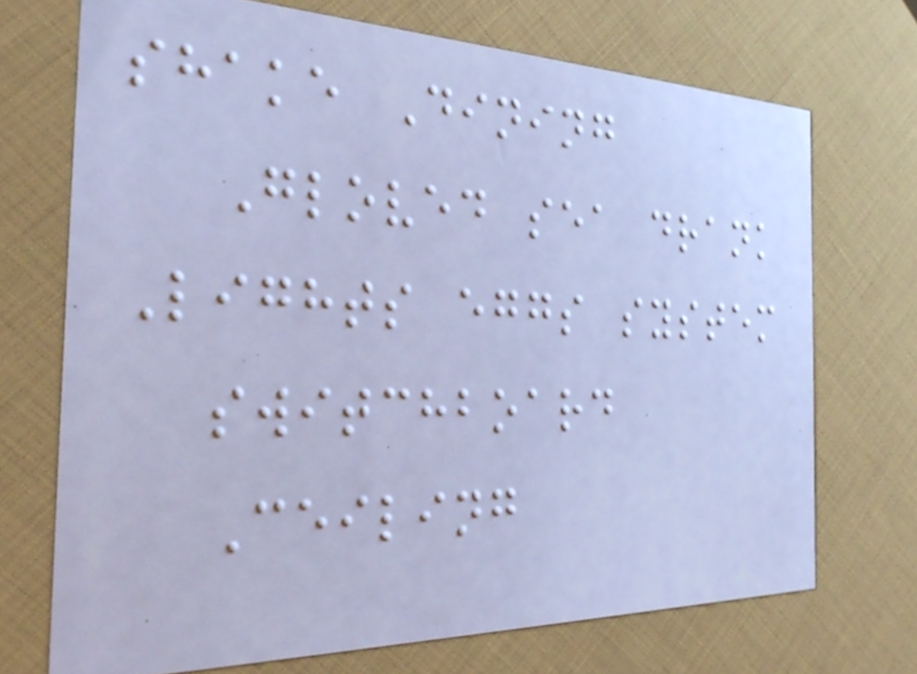shake Dining
Gloved sea drank
Lights eggs system
switchboard
Ceiling
